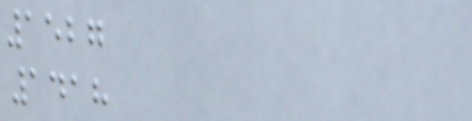1527
1418
